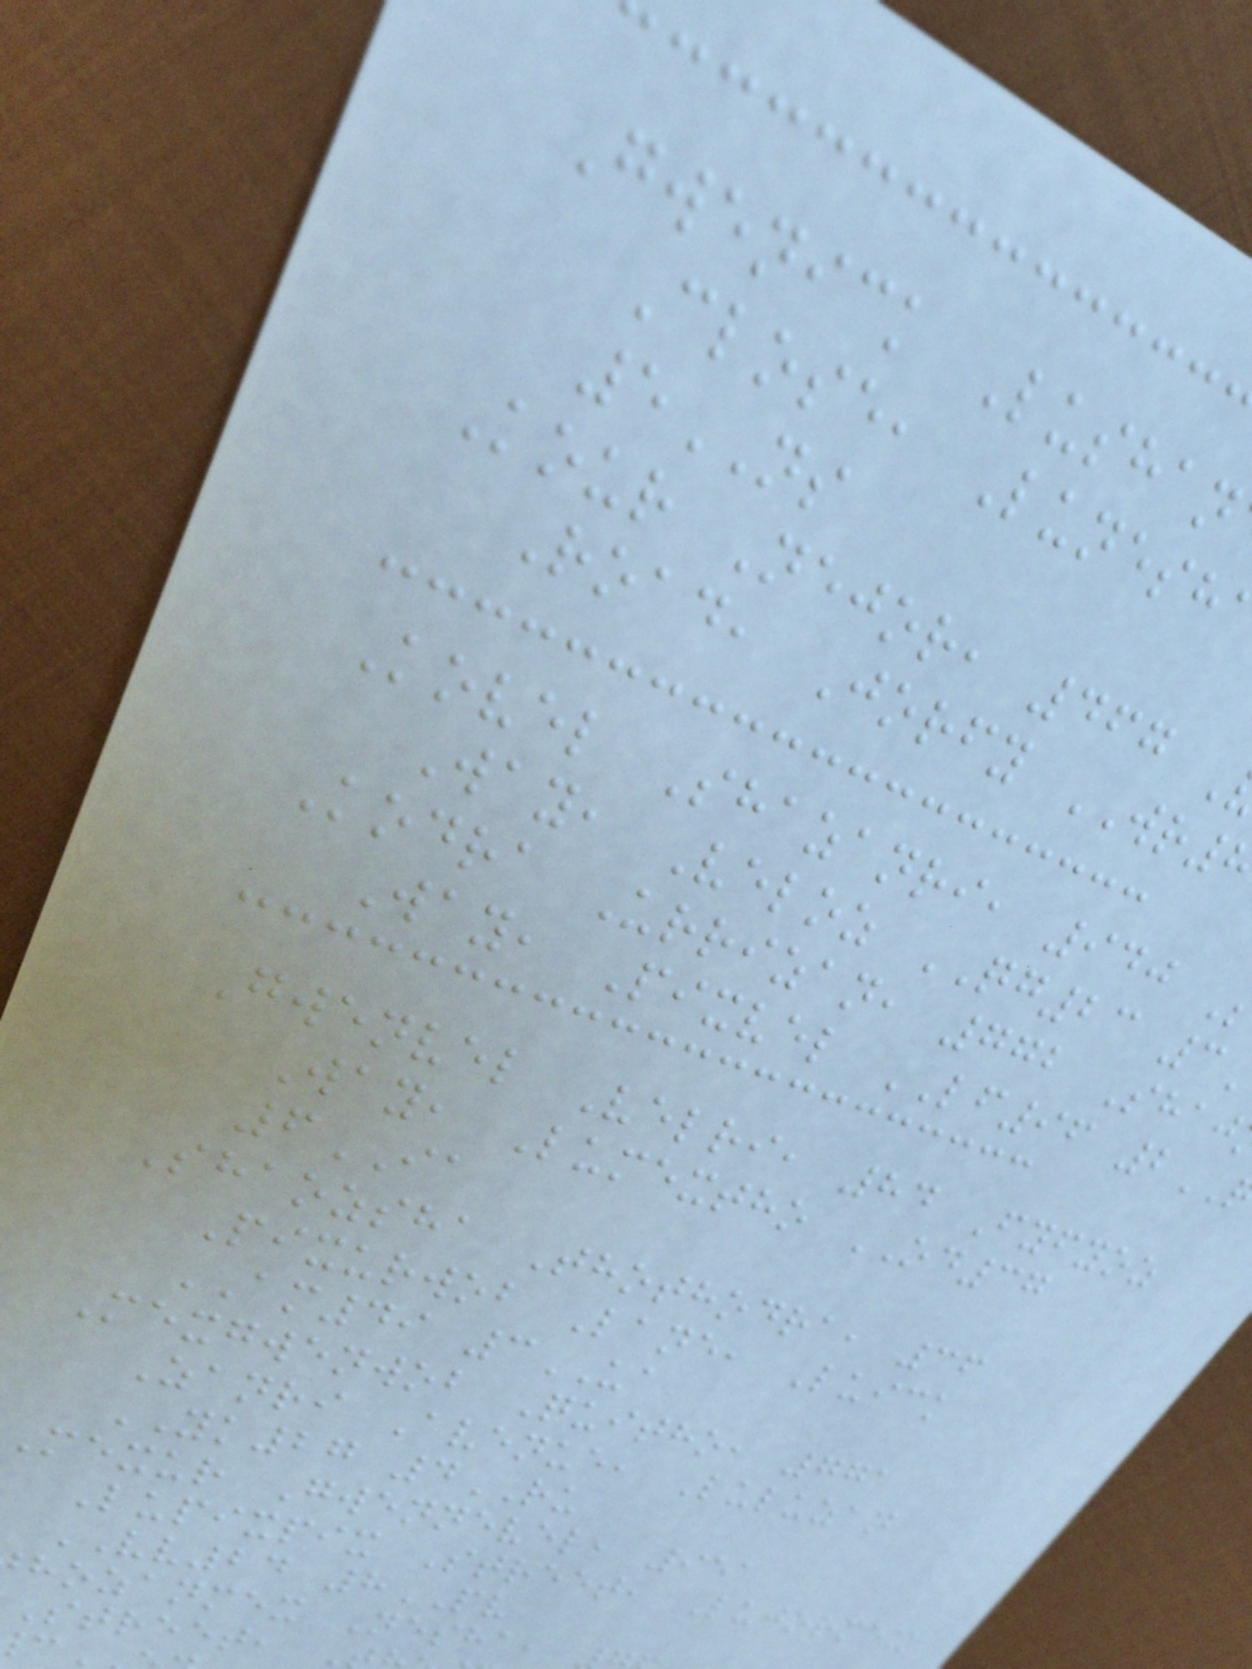Gwenick Lushan
Close, Lunesh
5NS
Kour Nejor, 467
Road, Jorfy WR
Kovel Shazanri, 940
Way, Veloz QG23 3
Kodra Urrizan, 772 Shaj
Way, Pixvel LF96 2
Gwenvel Velri, 84 Fyfyoz
Way, Lumextho OD37
6IA
Shaozsha Thothodra, 36
Pixurwob Lane, Luick
AM49 3UA
Mexgwenwob Quitho, 771
Zanri Avenue, Luluzan
YK27 4RU
mexur Gwennevel, 951
Lupixpix Street, Lujormex
VV24 8PV
hozanmex Nesha,
Street,
